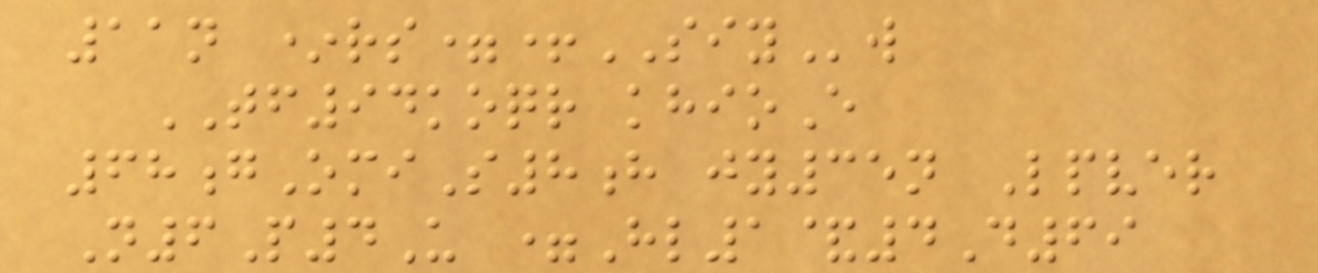11n *rs=+SIYw
TF94koqr khioE
68gOmiS8h jy35n Lpver
N6P4U =Hl1&4D69
